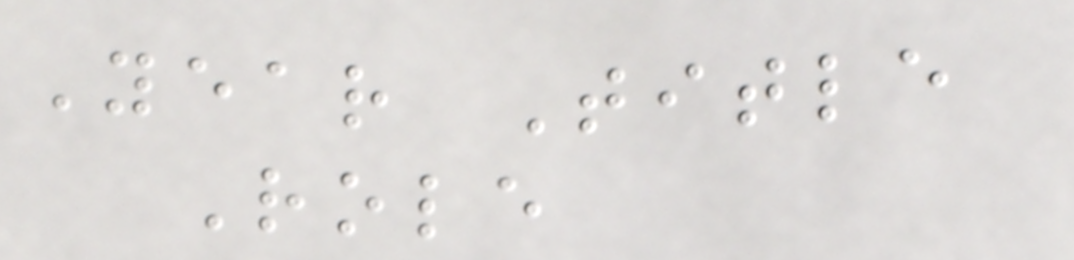Year Title
Role
